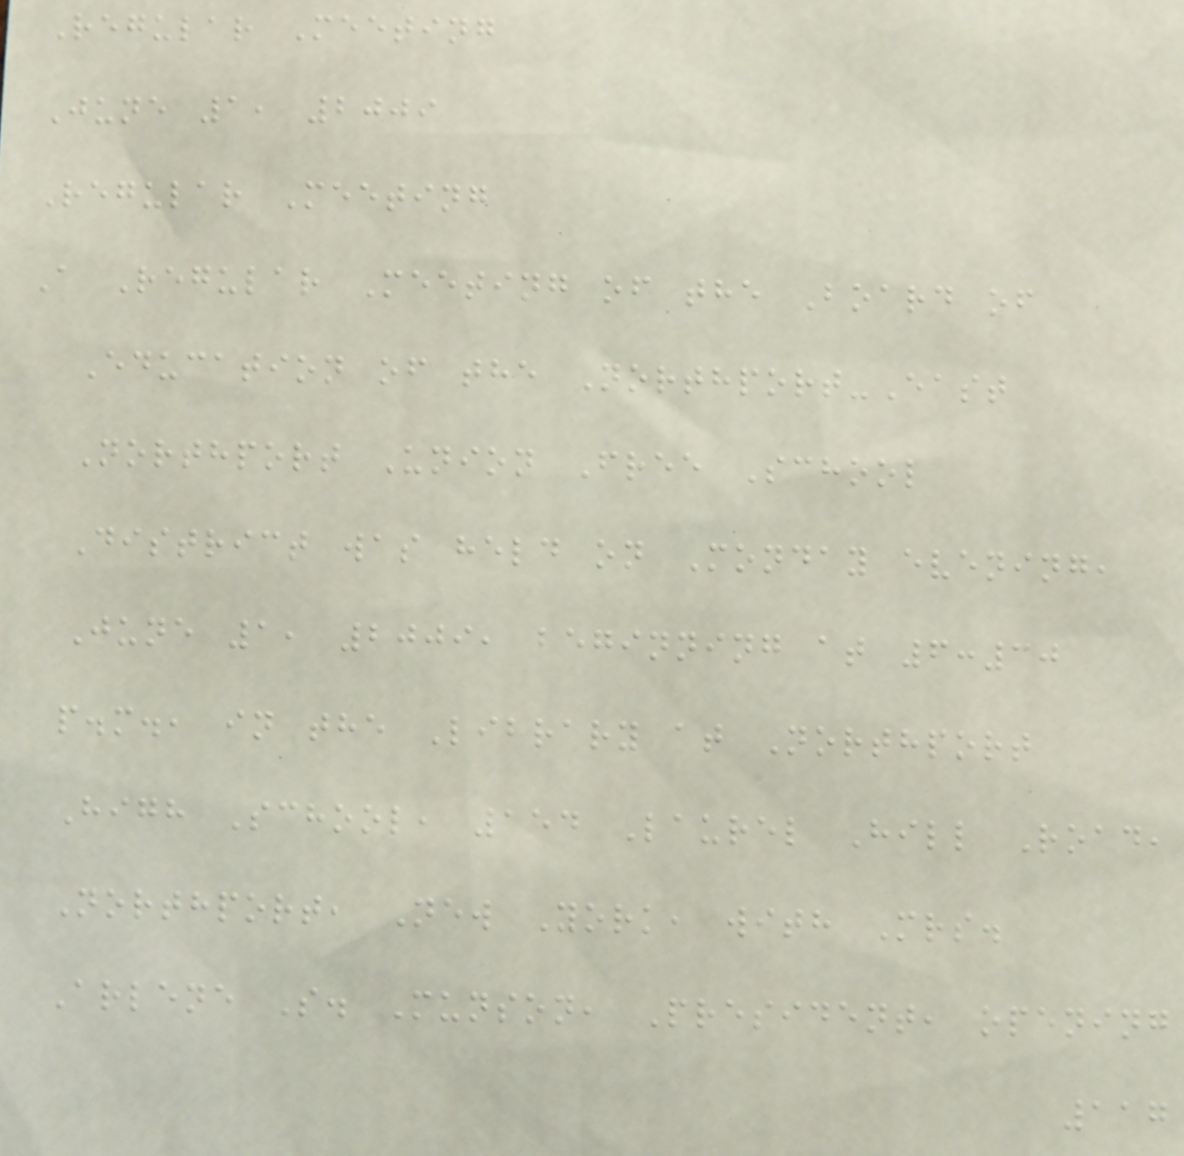Regular Meeting
June 1, 2009
Regular Meeting
A Regular Meeting of the Board of
Education of the Northport-East
Northport Union Free School
District was held on Monday evening,
June 1, 2009, beginning at 6:30
p.m., in the Library at Northport
High School, 154 Laurel Hill Road,
Northport, New York, with Mrs.
Arlene S. Munson, President, opening
117
